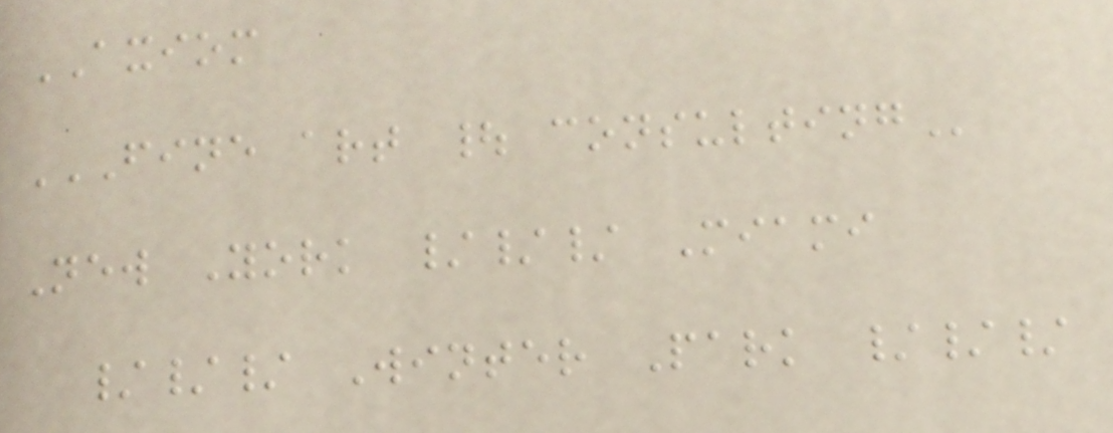AXIOM
FINE ART | CONSULTING
New York /// Miami
/// Winter Park ///
